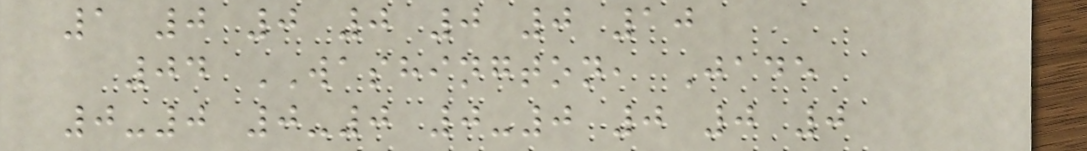1 0 0 0 0 0 10
04 WASHINGTON, Jade
0-0 0-0 0-0 0 0 0
